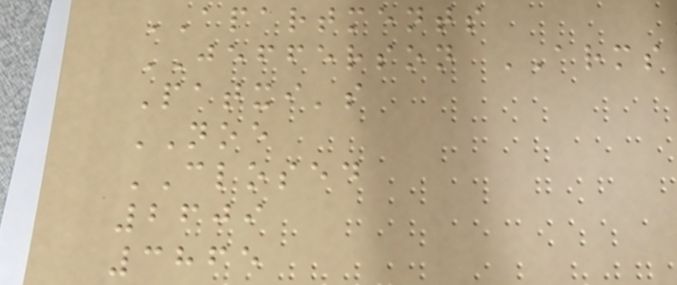APARTMENTS
JEFFERSON ARMS
Patxi's
NOE
CLOSED
2609
3865
